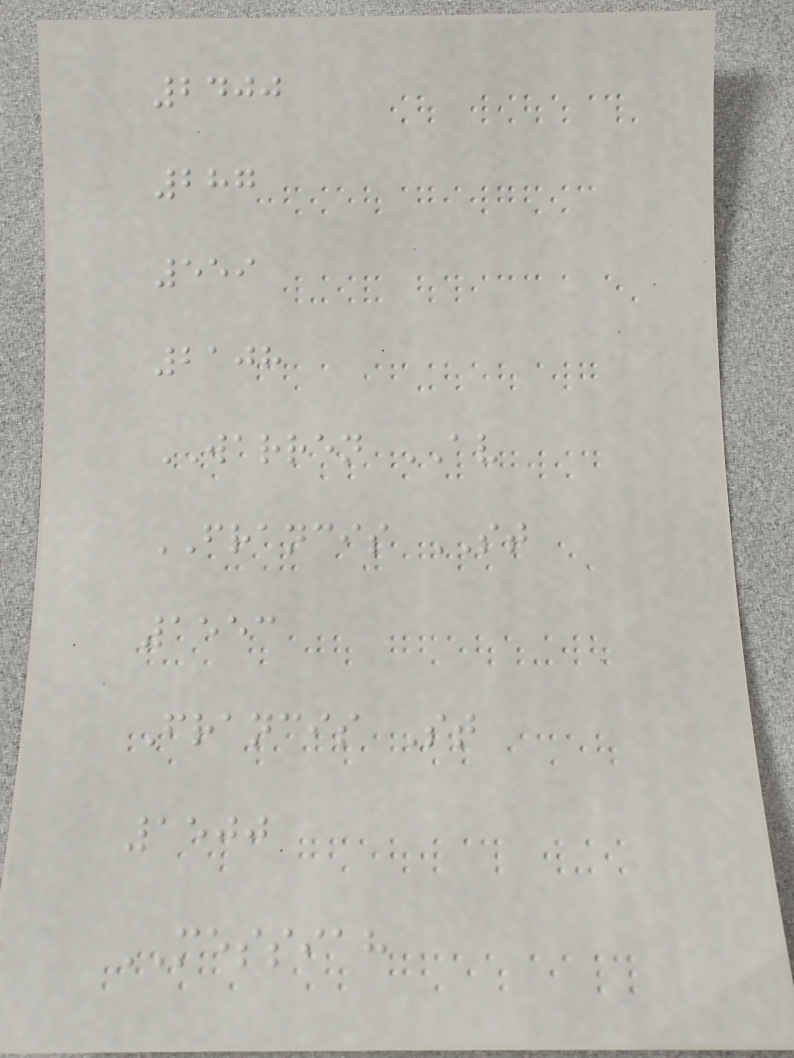2400
287
559
2108
WARREN AV
FRANCIS ST
1553
Francis St
1500
MESSIAH
